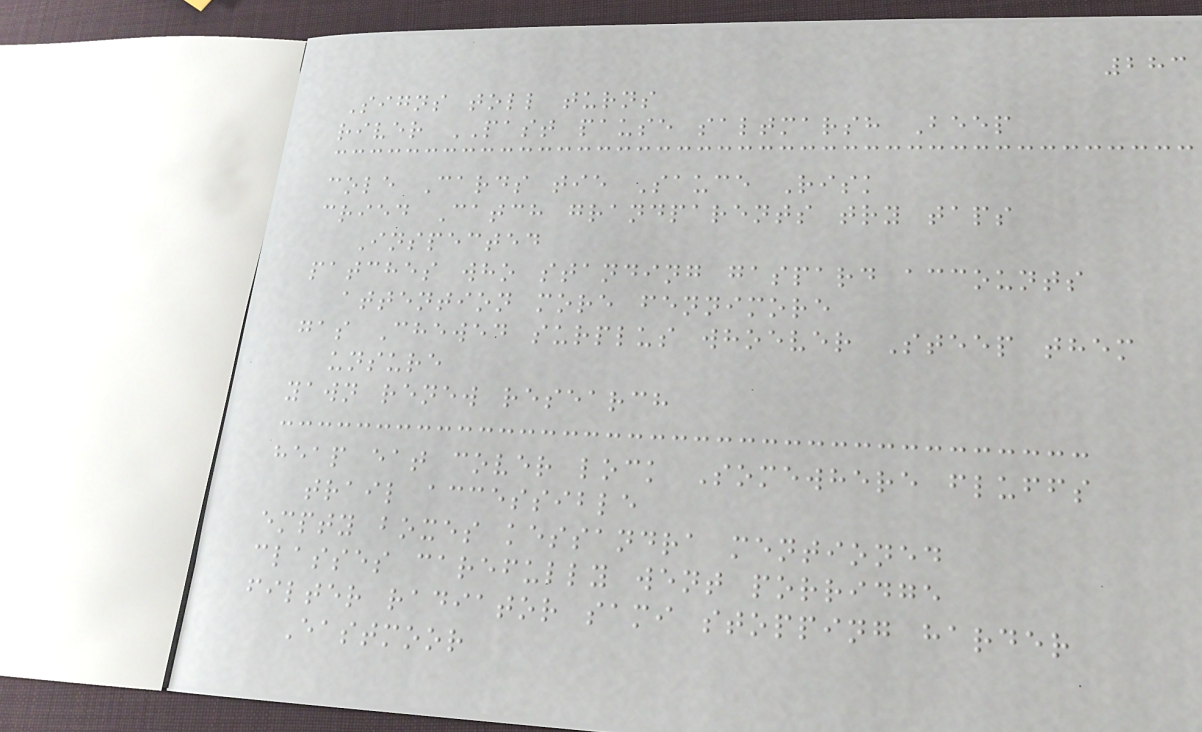283
Signs toll turns
river PAST pause saltmarsh Beep
cole Cards tie Sauce Risk
cried Catch grandparents try taps
Inspected
patches who standing gaspard accounts
attention more fennimore
gas Chewed surplus whoever Steep them
unsure
yawn renew research
heap eat cover lock Somewhere fluffs
trail accessible
empty boxes kessandra mentioned
classes carefully went porridge
filter radiator sami stopping harder
Eastmoor
